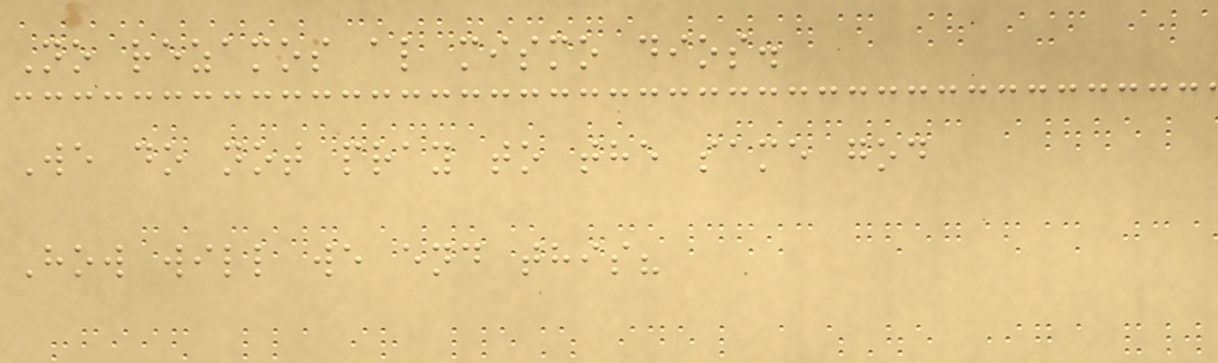No rezamos al mismo dios.
We do not pray to the same god
How will we end this?
